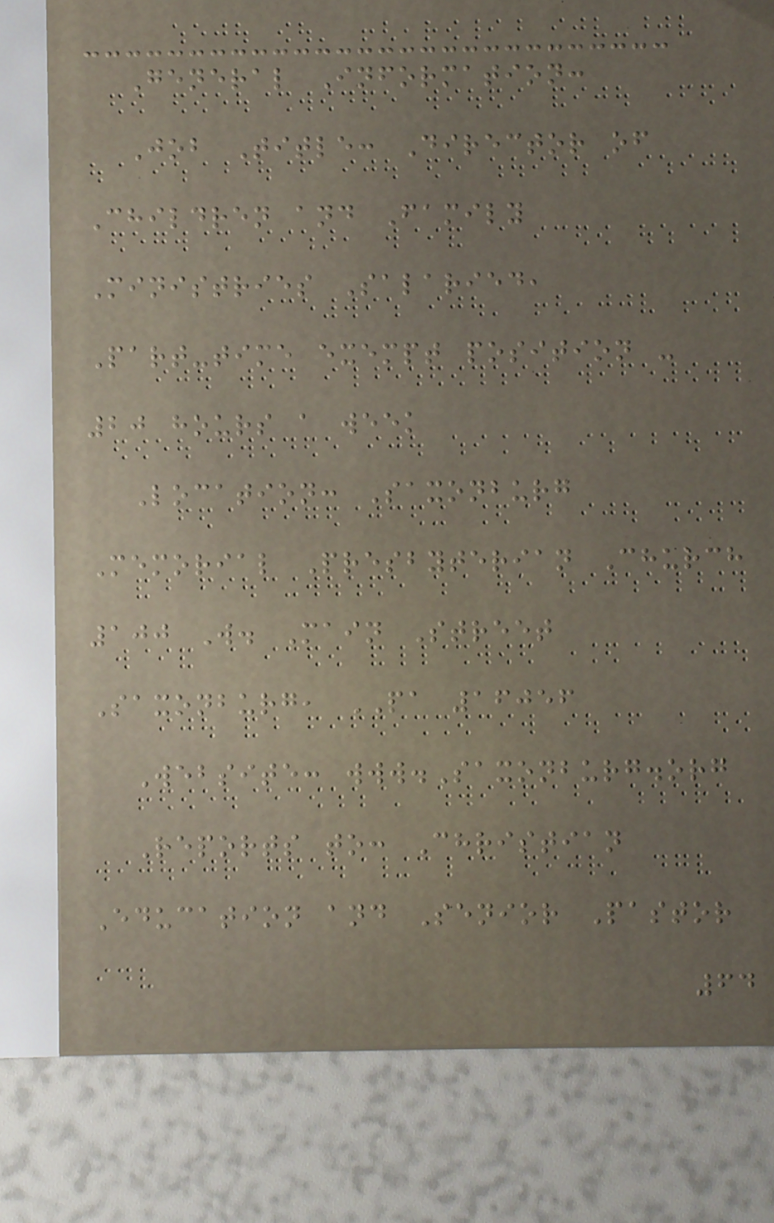General Information:
Job Title: Director of
Children and Family
Ministries Salaried,
Part-time exempt position -
20 hours a week
Location: Saxonburg
Memorial Presbyterian Church
100 W. Main Street
Saxonburg, PA 16056
Website: www.Saxonburg.org
Reports to: Christian
Education and Senior Pastor
64
